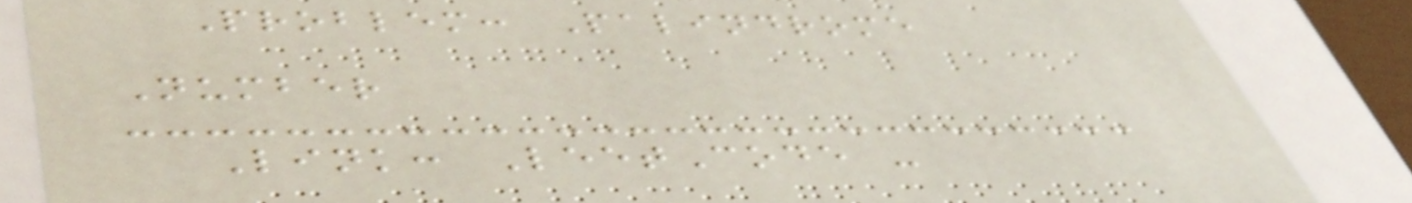Problem: Palindrome
Number
Link: LeetCode -
